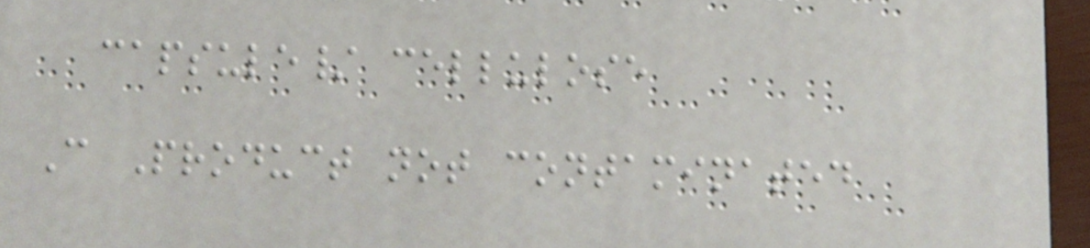capsule/ cellulose
C Product not contaminated
